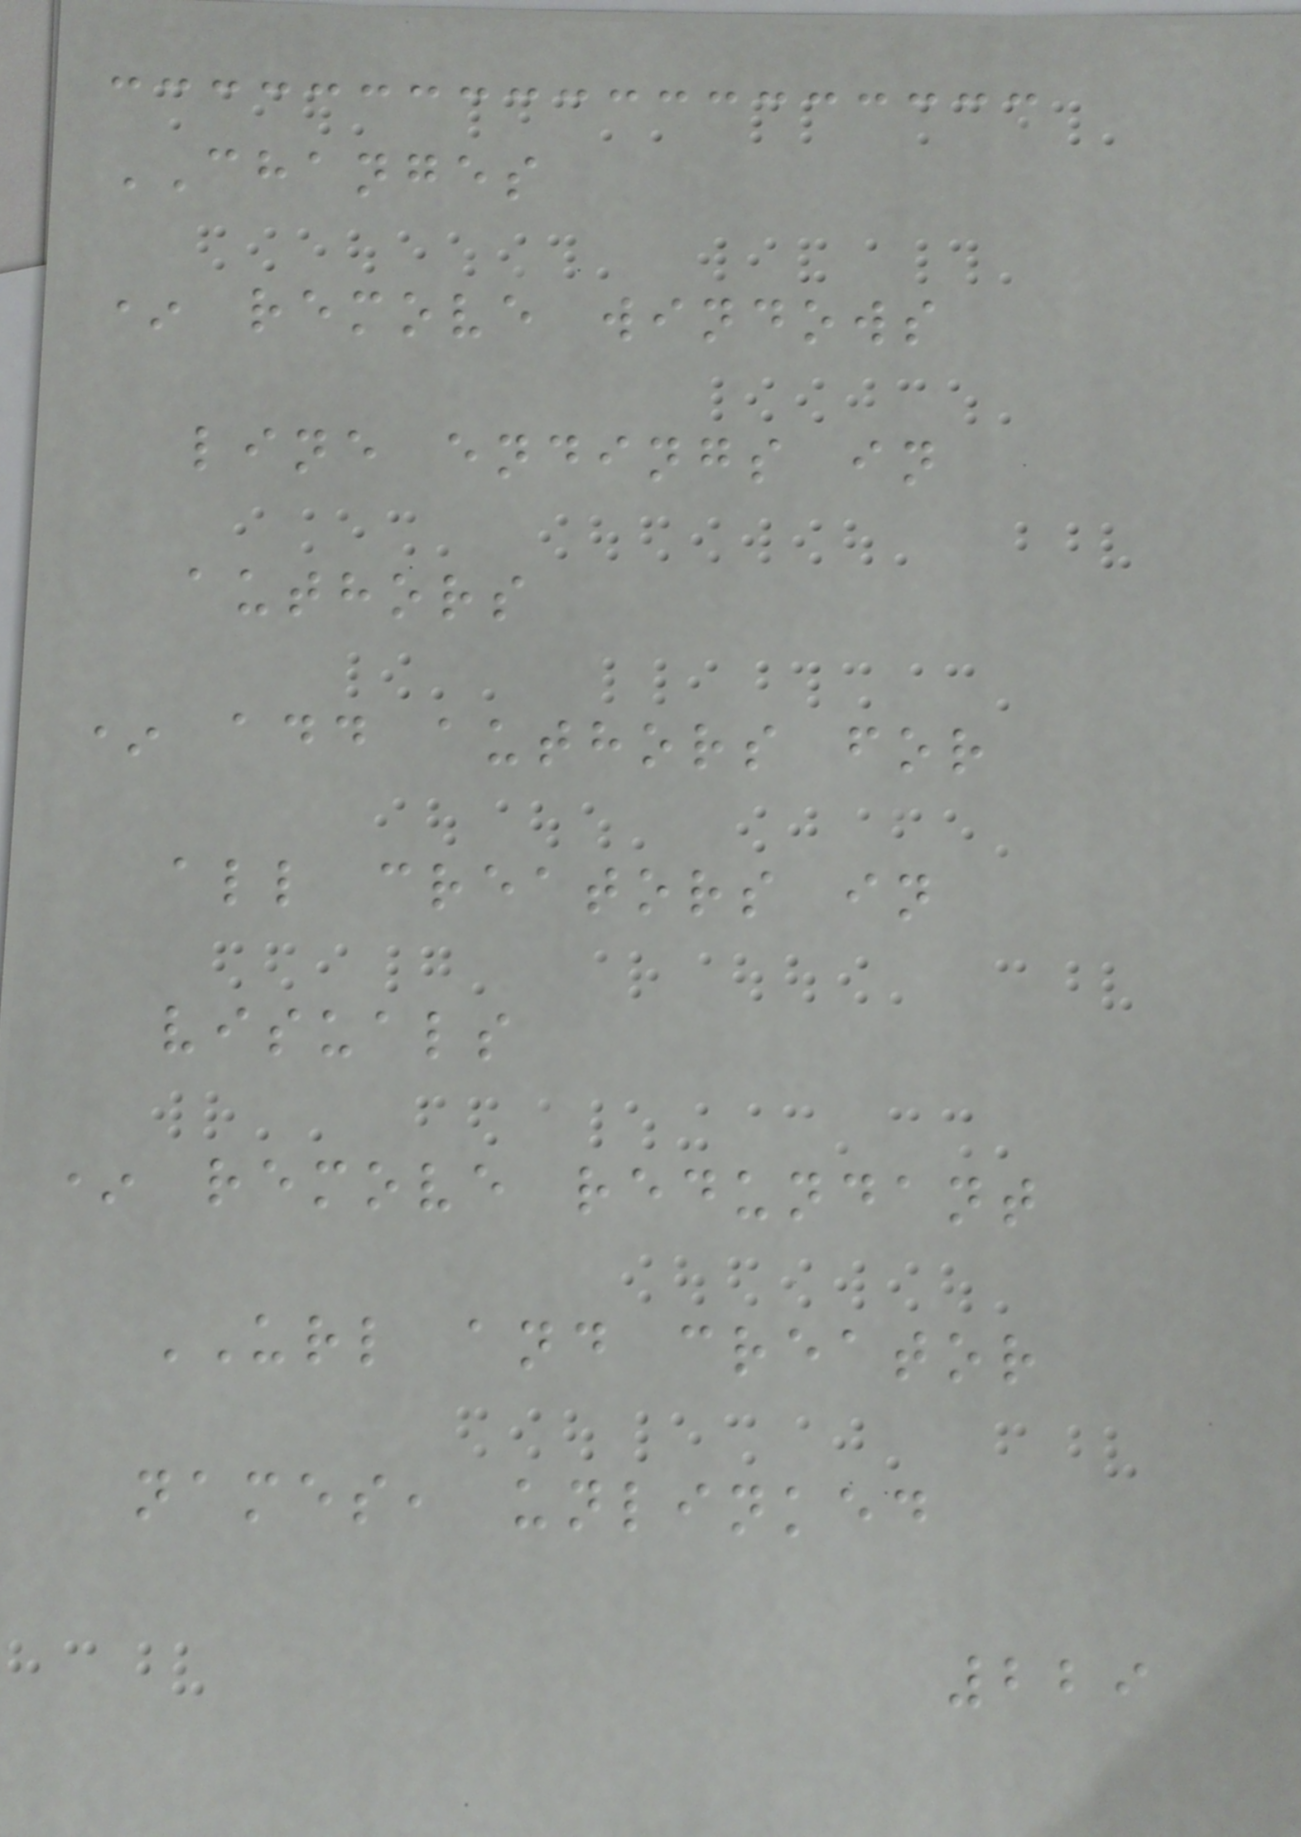CHANGES
* remove windows
line endings in
authors
* add authors for
all creators in
visuals
* remove redundant
URL and creator
names, unlinked
229
